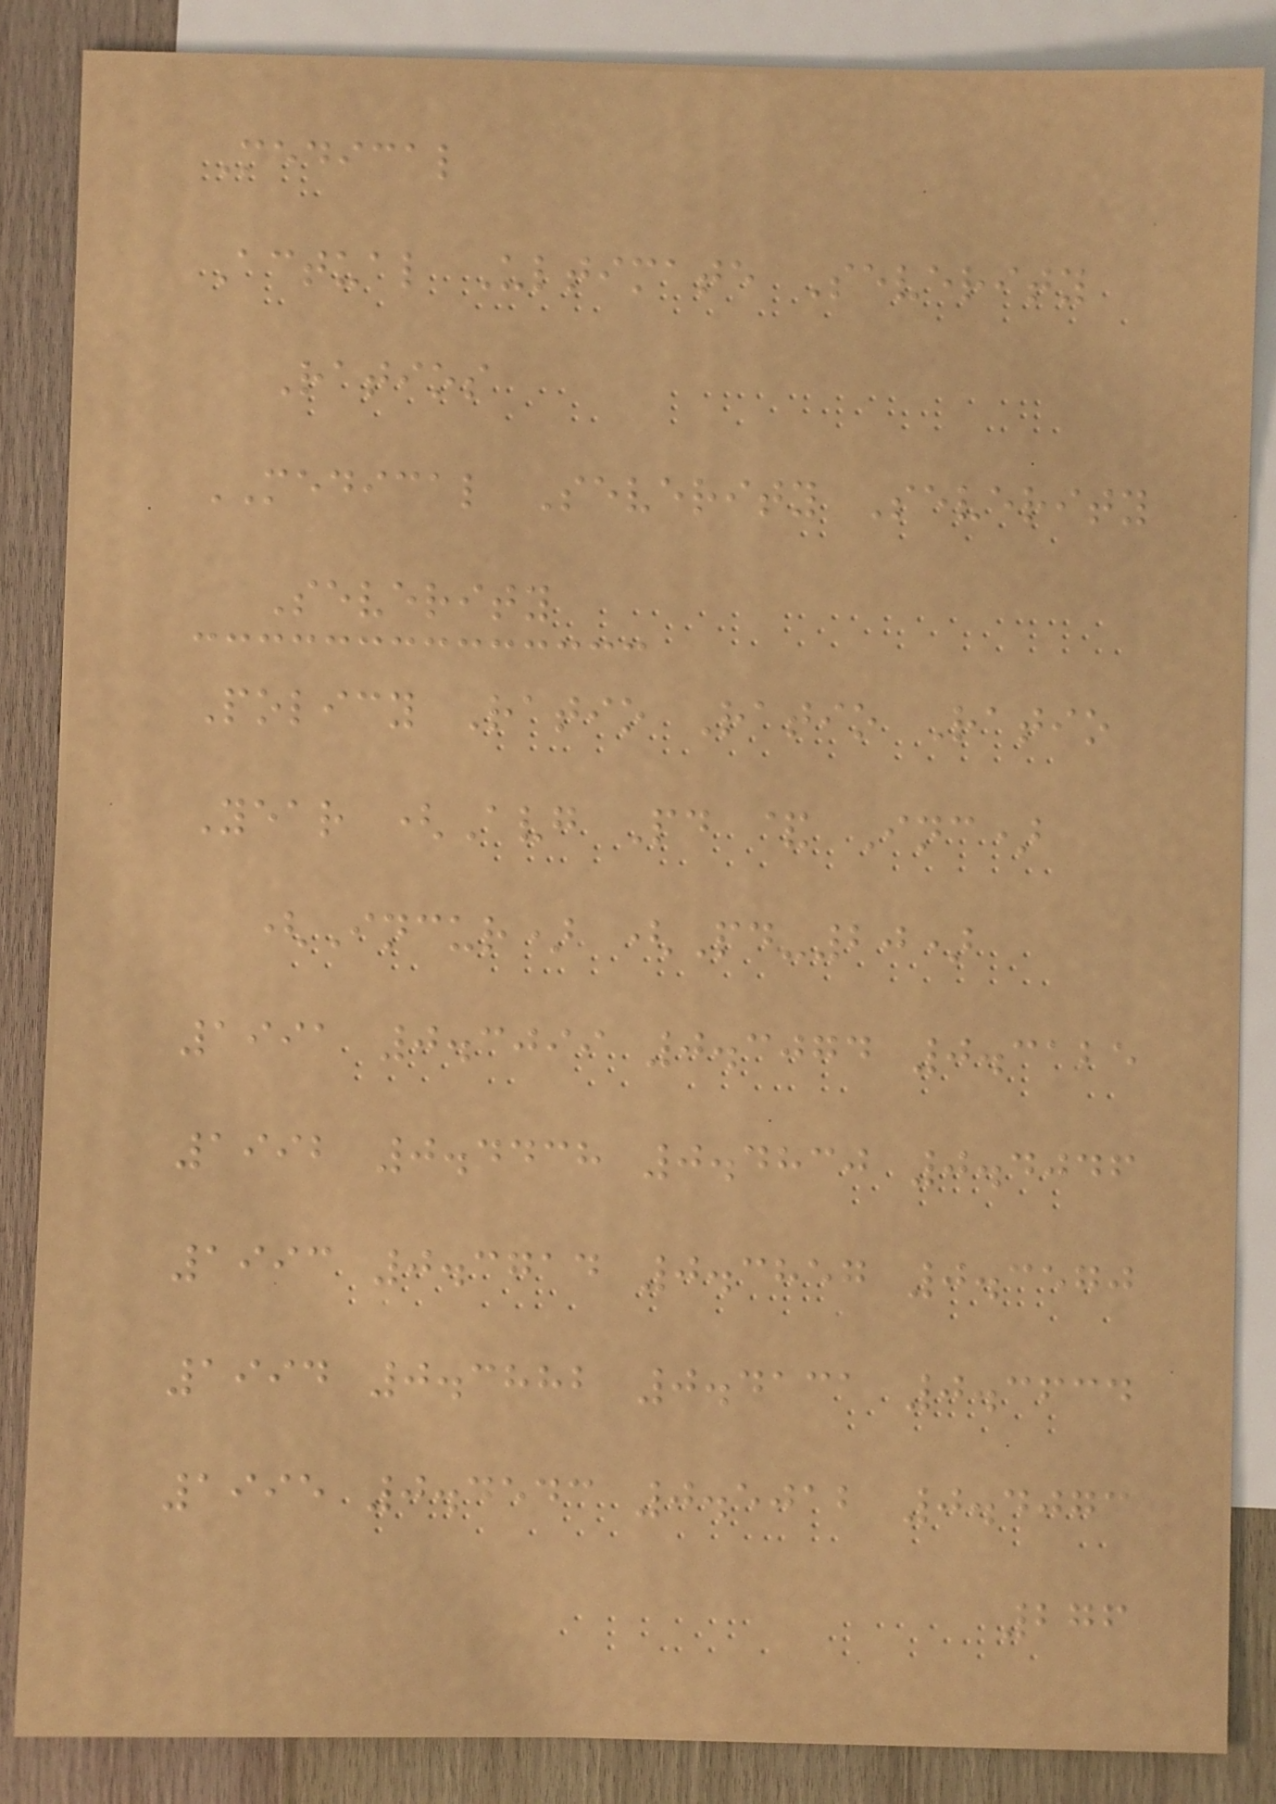Medical
Actual Ultimate Severity
Ratios
MEDICAL Severity Severity
Severity
Policy Ratio Ratio Ratio
Year (Avg Pd & Inc)
(Incur) (Pd-20)
1991 0.3099 0.3074 0.3125
1992 0.4438 0.4830 0.4046
1993 0.3714 0.3857 0.3570
1994 0.3882 0.4131 0.3634
1995 0.4543 0.5012 0.4073
276
